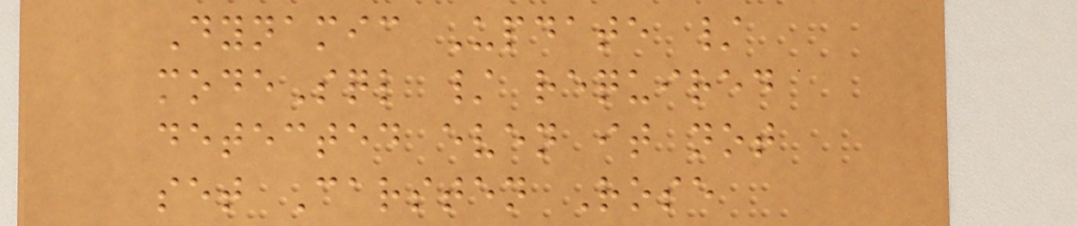Dynamic Update /
modeSql / required
detected even it not
set Carsten Rose
